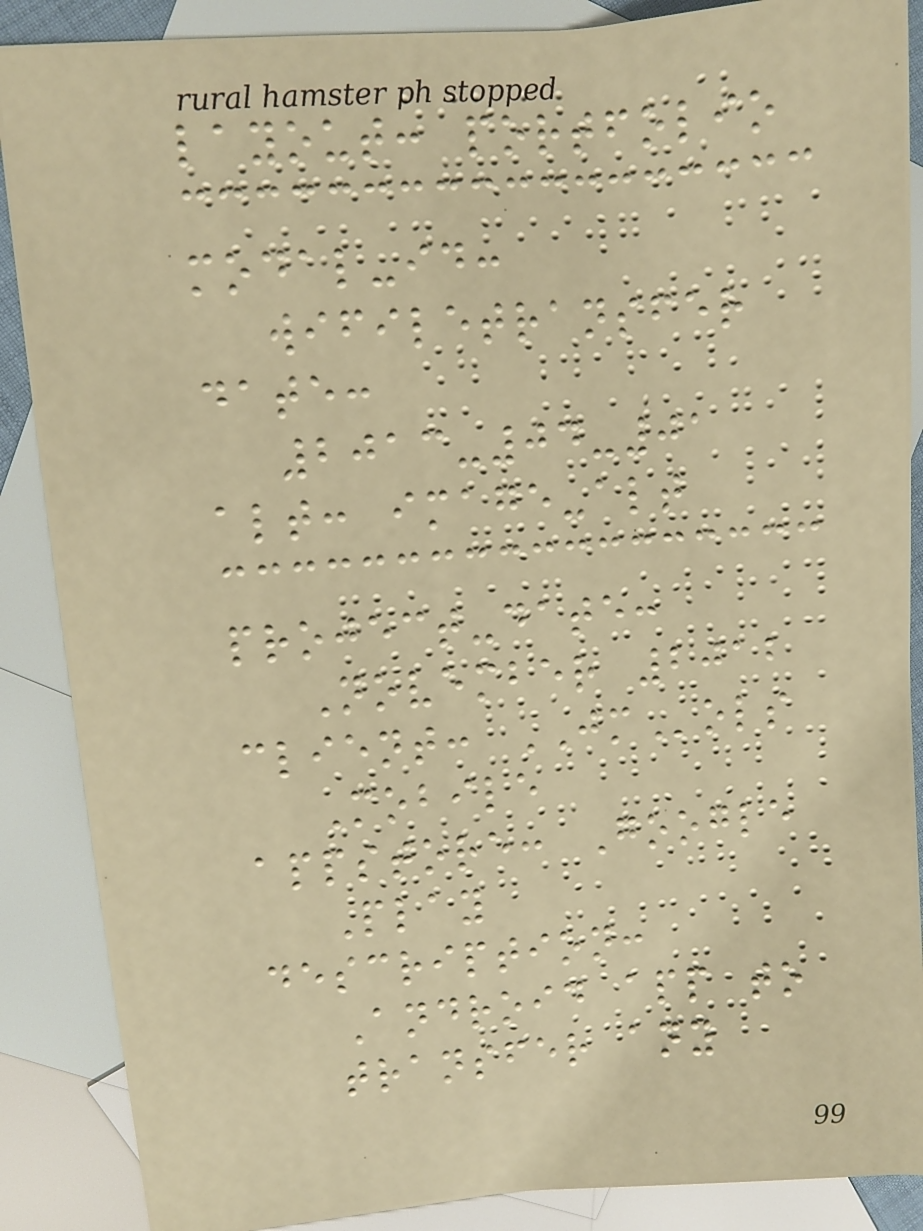layout: portfolio
modal-id:
wifiletransfer
date:
2013-04-01
alt: image-alt
project-date:
November 2012
client: JMols
Mobile
appstore: Google
Play
description:
Android app to
transfer any
